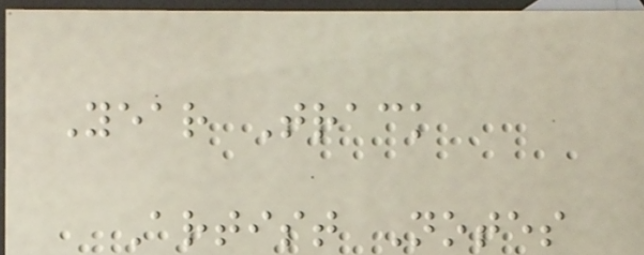Year Track
Artist Notes
